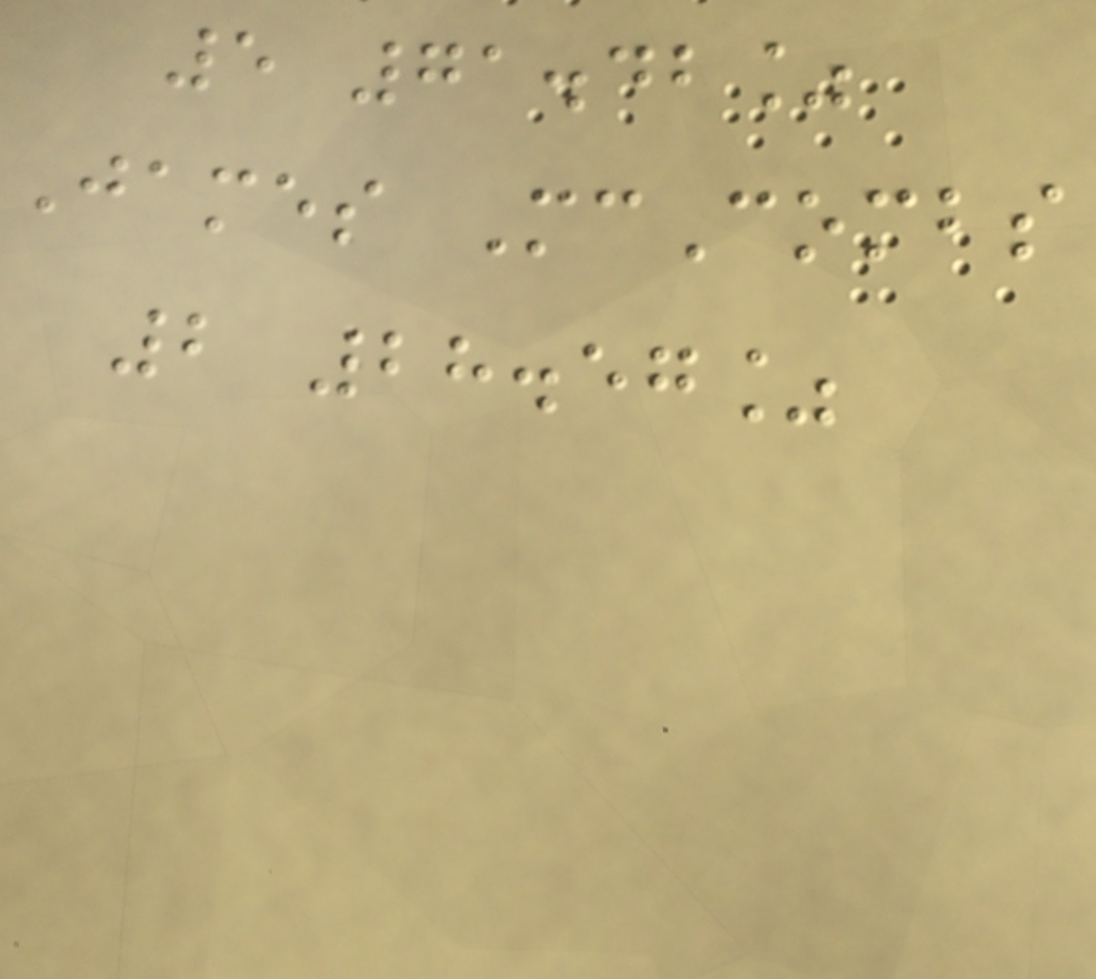5 71.42%
James McCombs
2 28.57%
